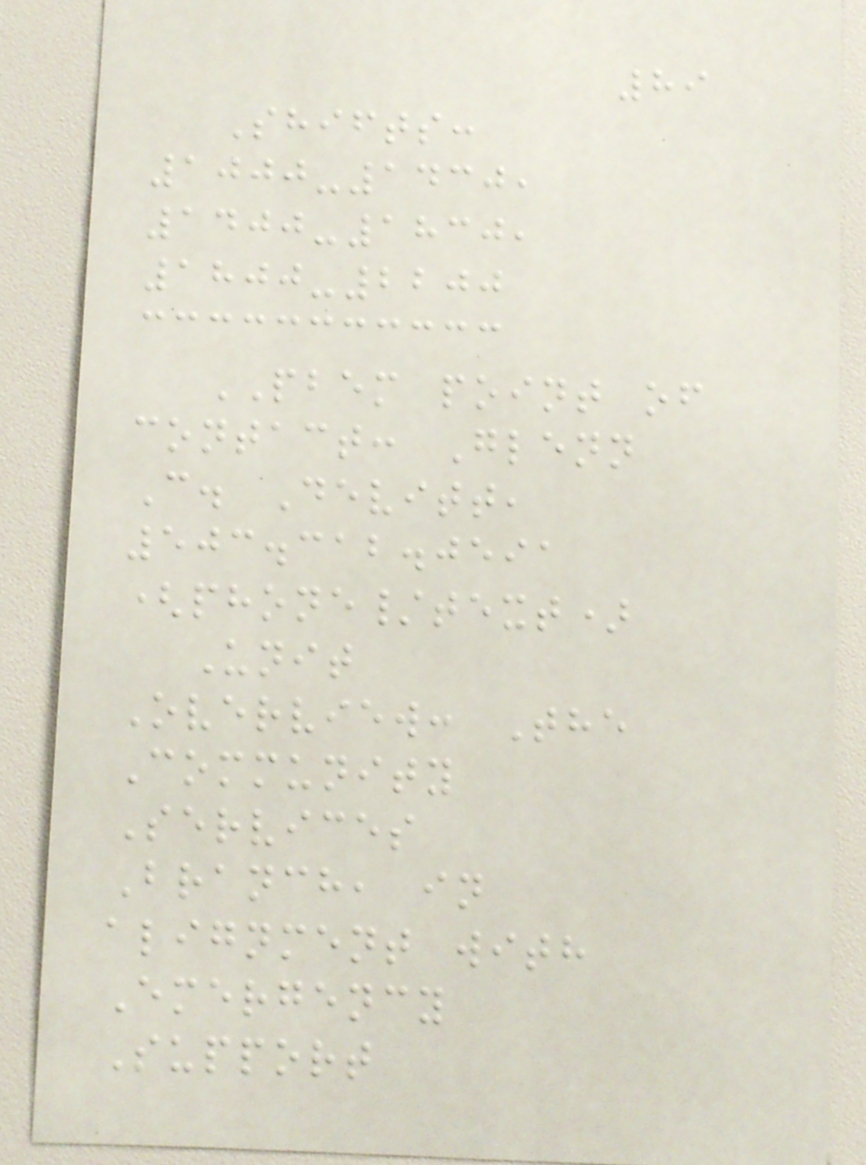89
Shifts:
1000-1430,
1400-1830,
1800-2200
PBEM point of
contact: Glenn
C. Devitt,
503.312.0591
(phone/text)
Unit
Overview: The
Community
Services
Branch, in
alignment with
Emergency
Support
